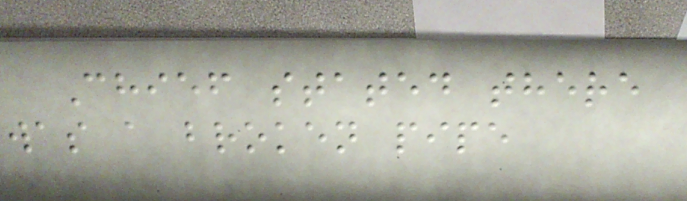Chief stated there
was a broken pipe
